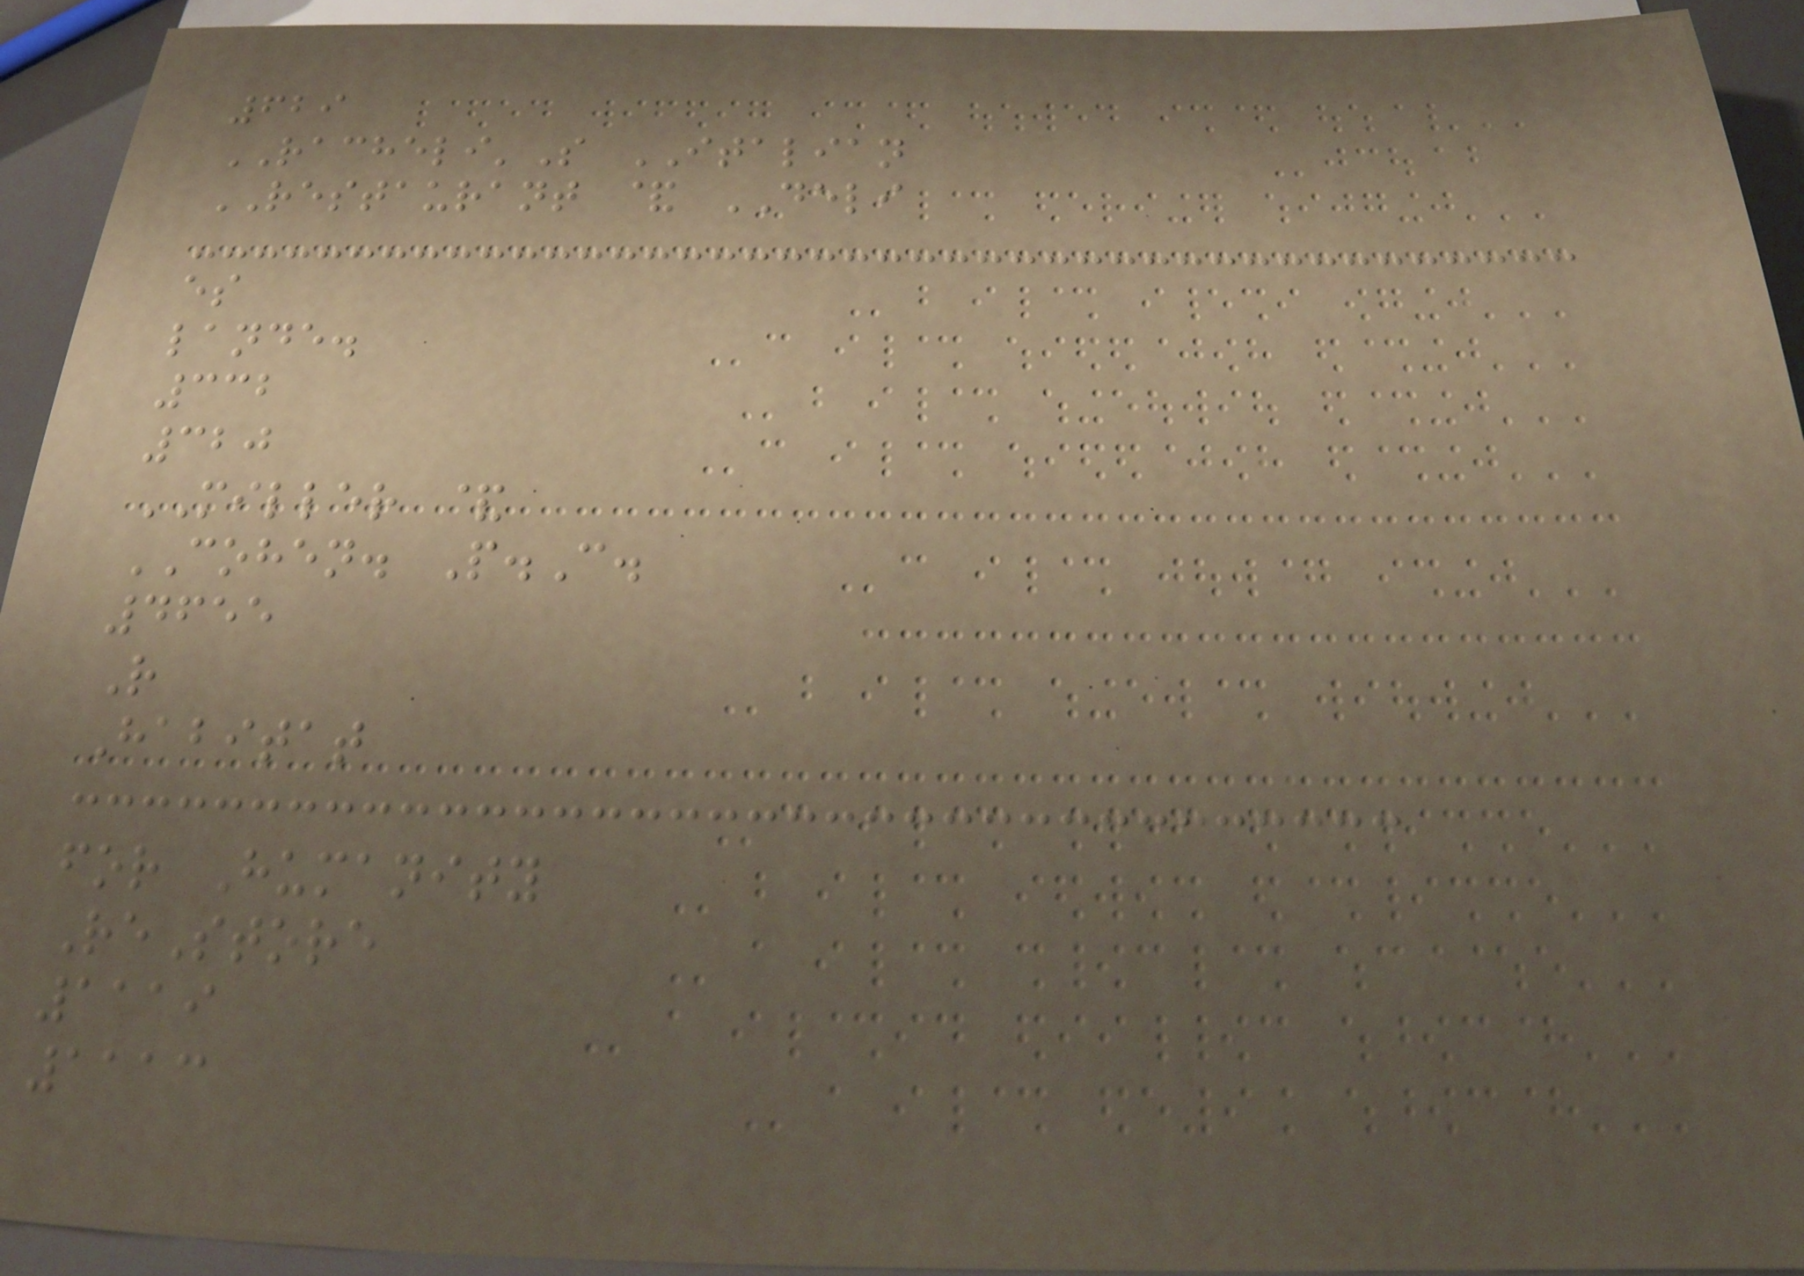629
RACHELI'S ITALIAN
RESTAURANT & DELI
es
lande.
332
320
MILLER &
COHEN. P.C.
4655
R
Habitat
for Humanity
ReStore
1119
1113
